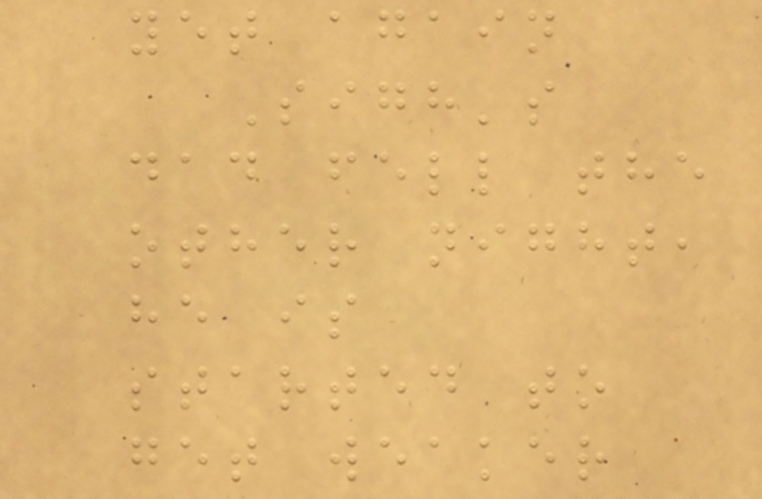yet again
Sigh's
dad fell the
other night,
he is
started to
get weaker
